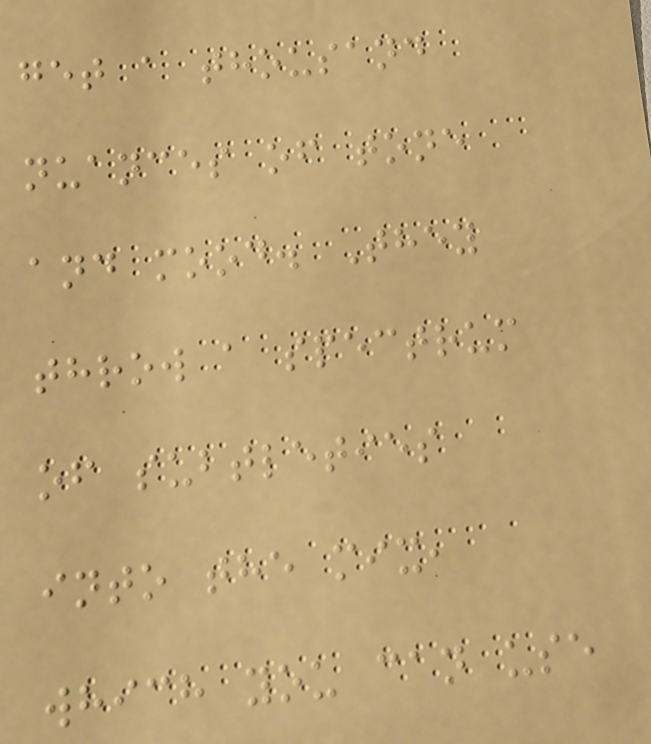get a thousand
nuances of tone
and mood. They
throw a spectrum
of subtleties
into the mix,
which you can use
